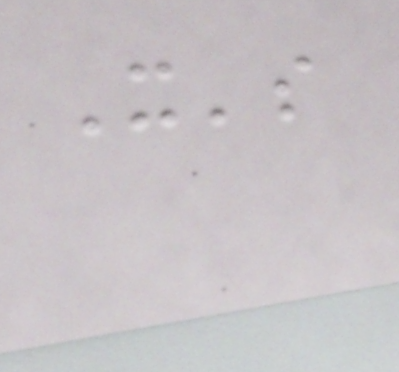It's
